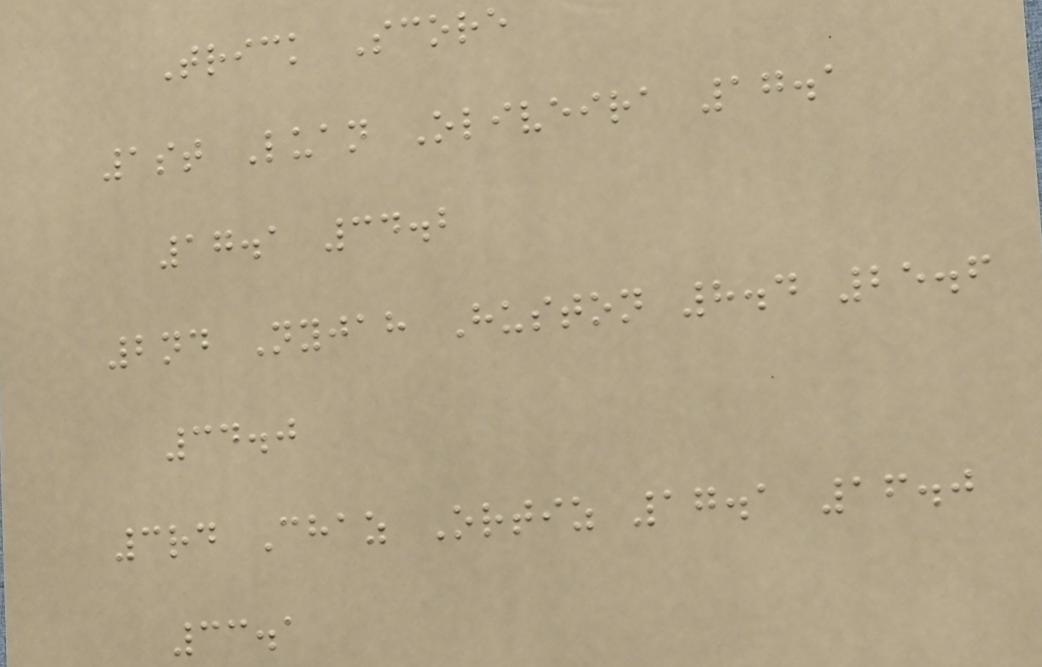Trick Score
1st Luan Oliveira 17.1
17.1 34.2
2nd Nyjah Huston 8.4 25.6
34.0
3rd Chaz Ortiz 17.1 16.0
33.1
